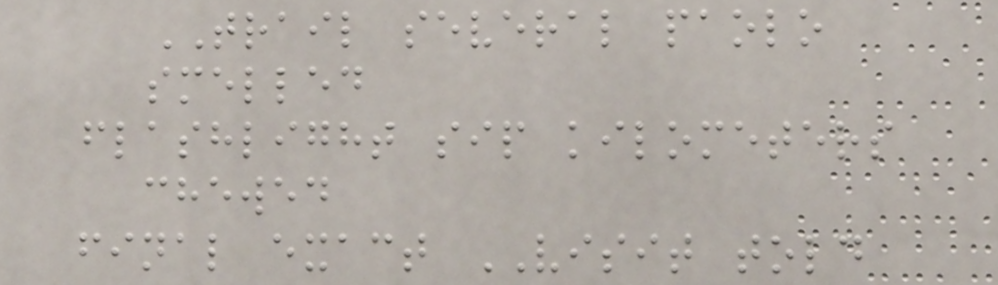TRAIL several paolo
smelled
flashlight sip kilometers
chewed
final exact VISIT told
